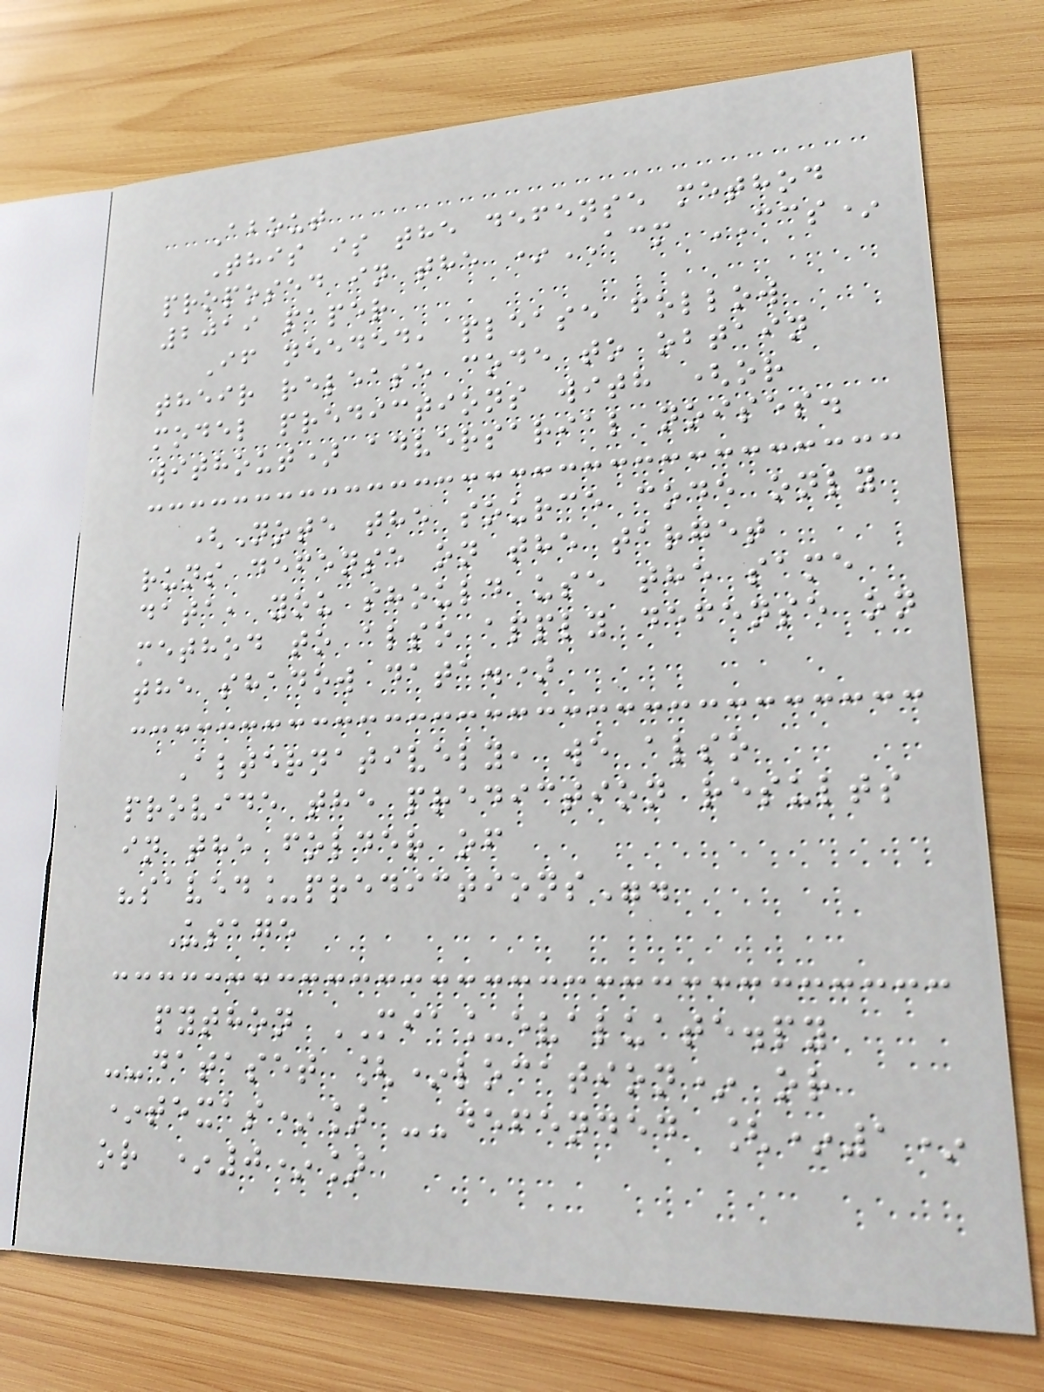About
This is the defense method
proposed in the *ACM CCS*
2019 paper
If needed, please follow
their release code to obtain
model predictions with (or
without) adversarial noises.
(Note the source code only
runs defense on the target
data, you should use the same
method to also apply defense on
the shadow data.)
Alternatively, we also
provide the prediction results
in the folder of
"saved_predictions".
Usage
python MIA_evaluate.py
--dataset [*location* or
*texas*] --defended [*1*
or *0*]
